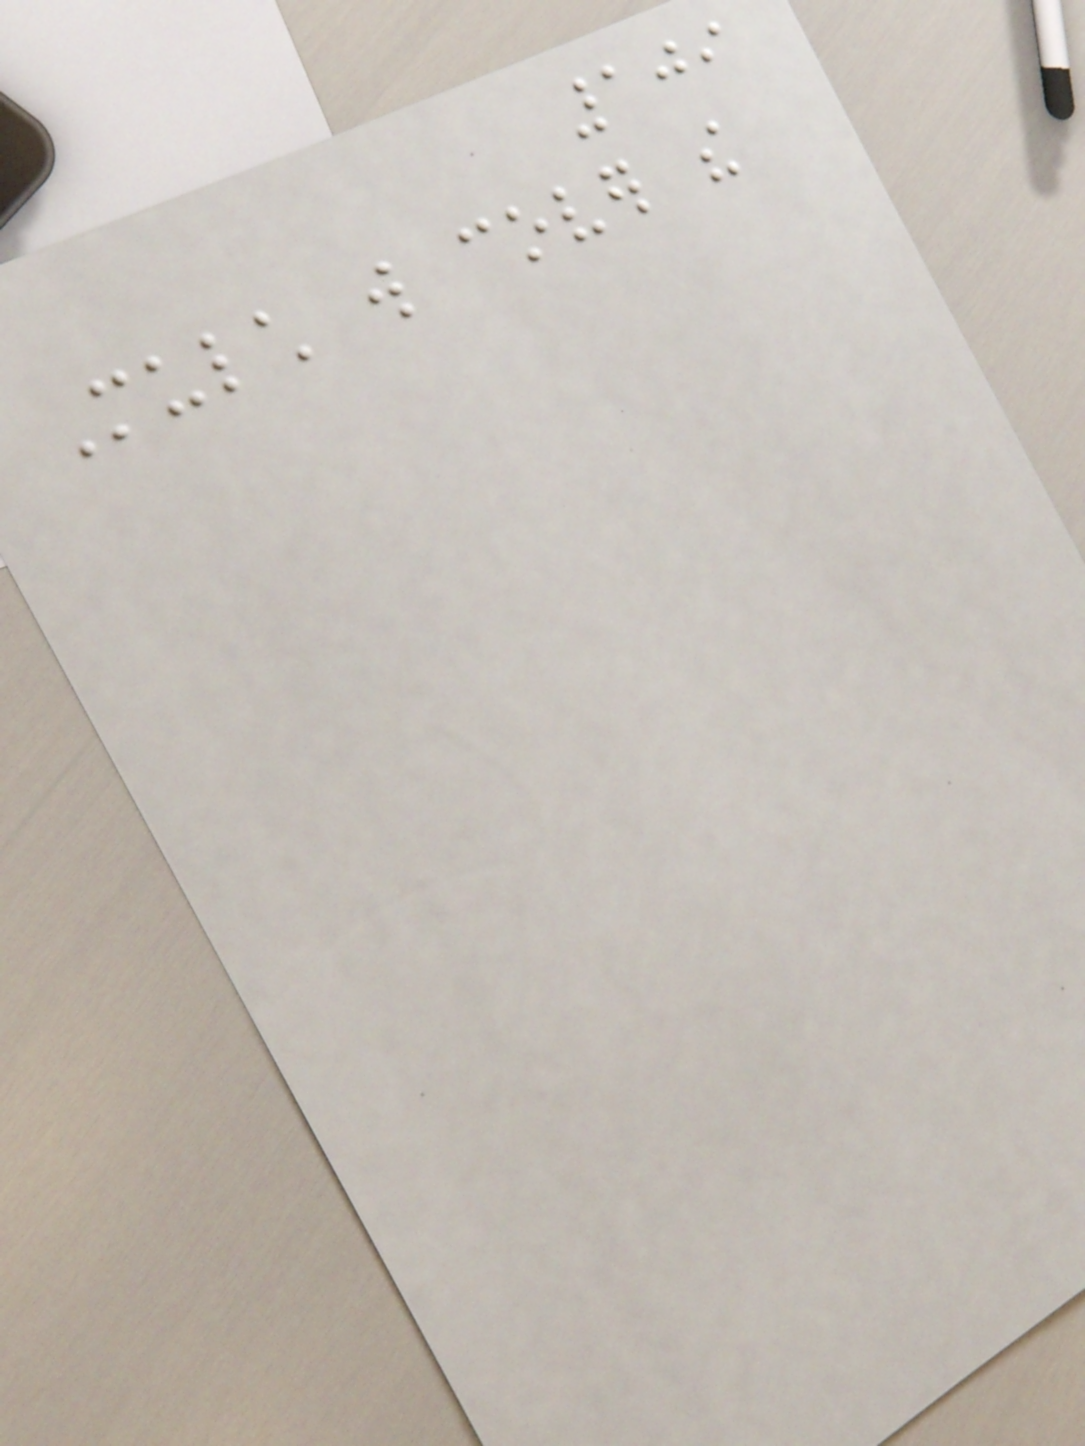109
Mulch will cover the
